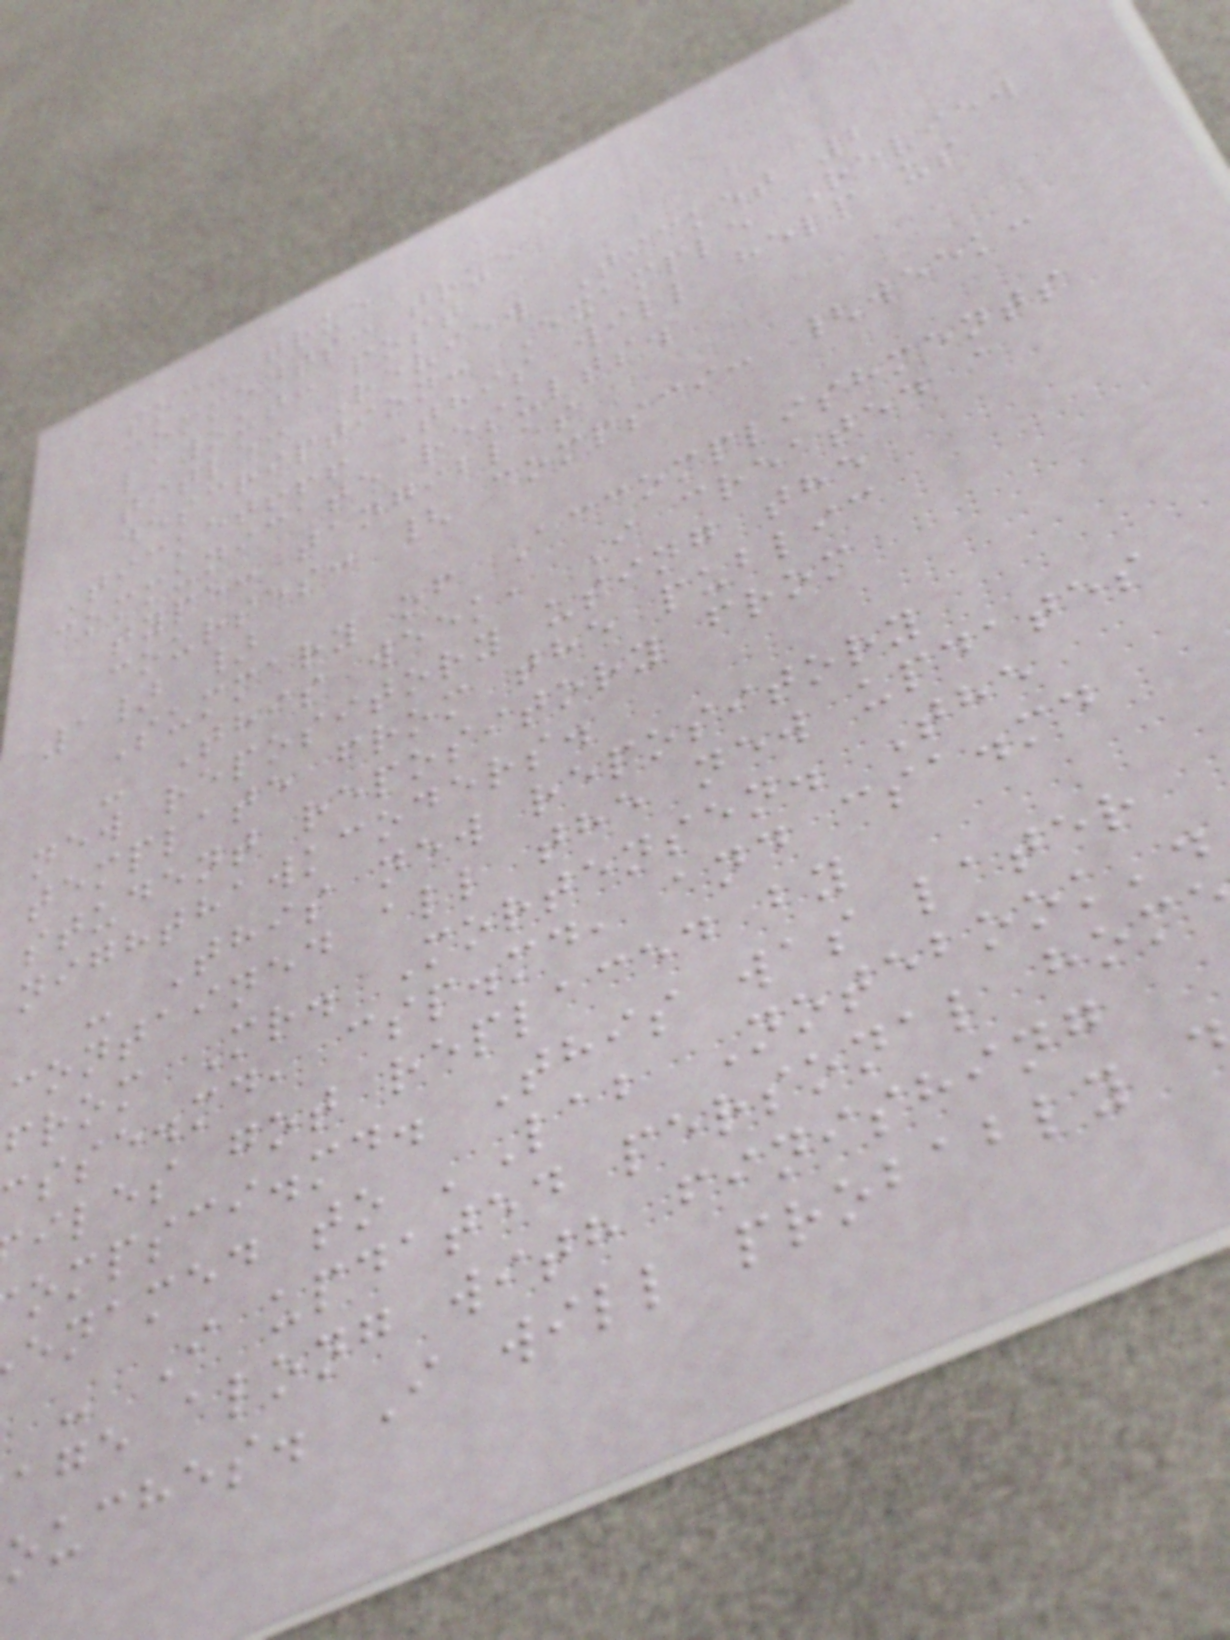toc: true
comments: true
layout: post
title: Review Ticket 2
description: Example Review
Ticket!!! This will help us
communicate results.
type: tangibles
courses: { compsci: {week:
1} }
Summary of Accomplishments
- This week, I created a
new repository using the
template from the public
student repository from
nighthawkcoders.
- This new repository
contained all the new updates
from Mr. Mortensen. The
sse.md, csp.md, and csa.md
iles got replaced by
ompsci.md. This was later
enamed to 'Lab Notebook'.
- I updated personal hom
age along with finishing
ouches. I will probably
